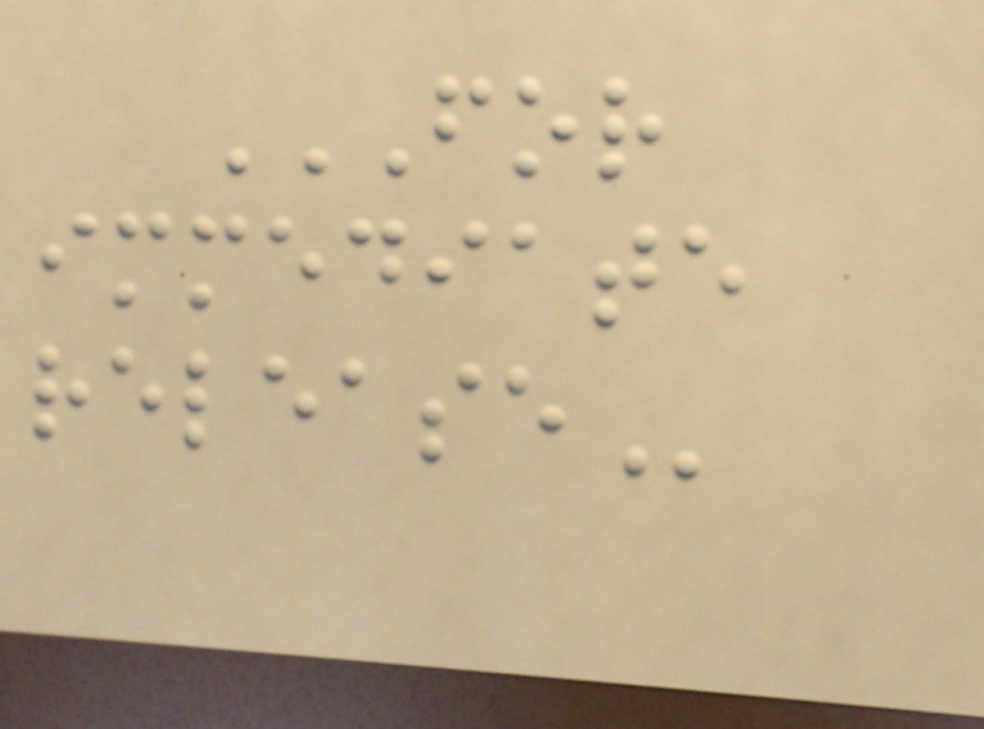FOR
IMMEDIATE
RELEASE
